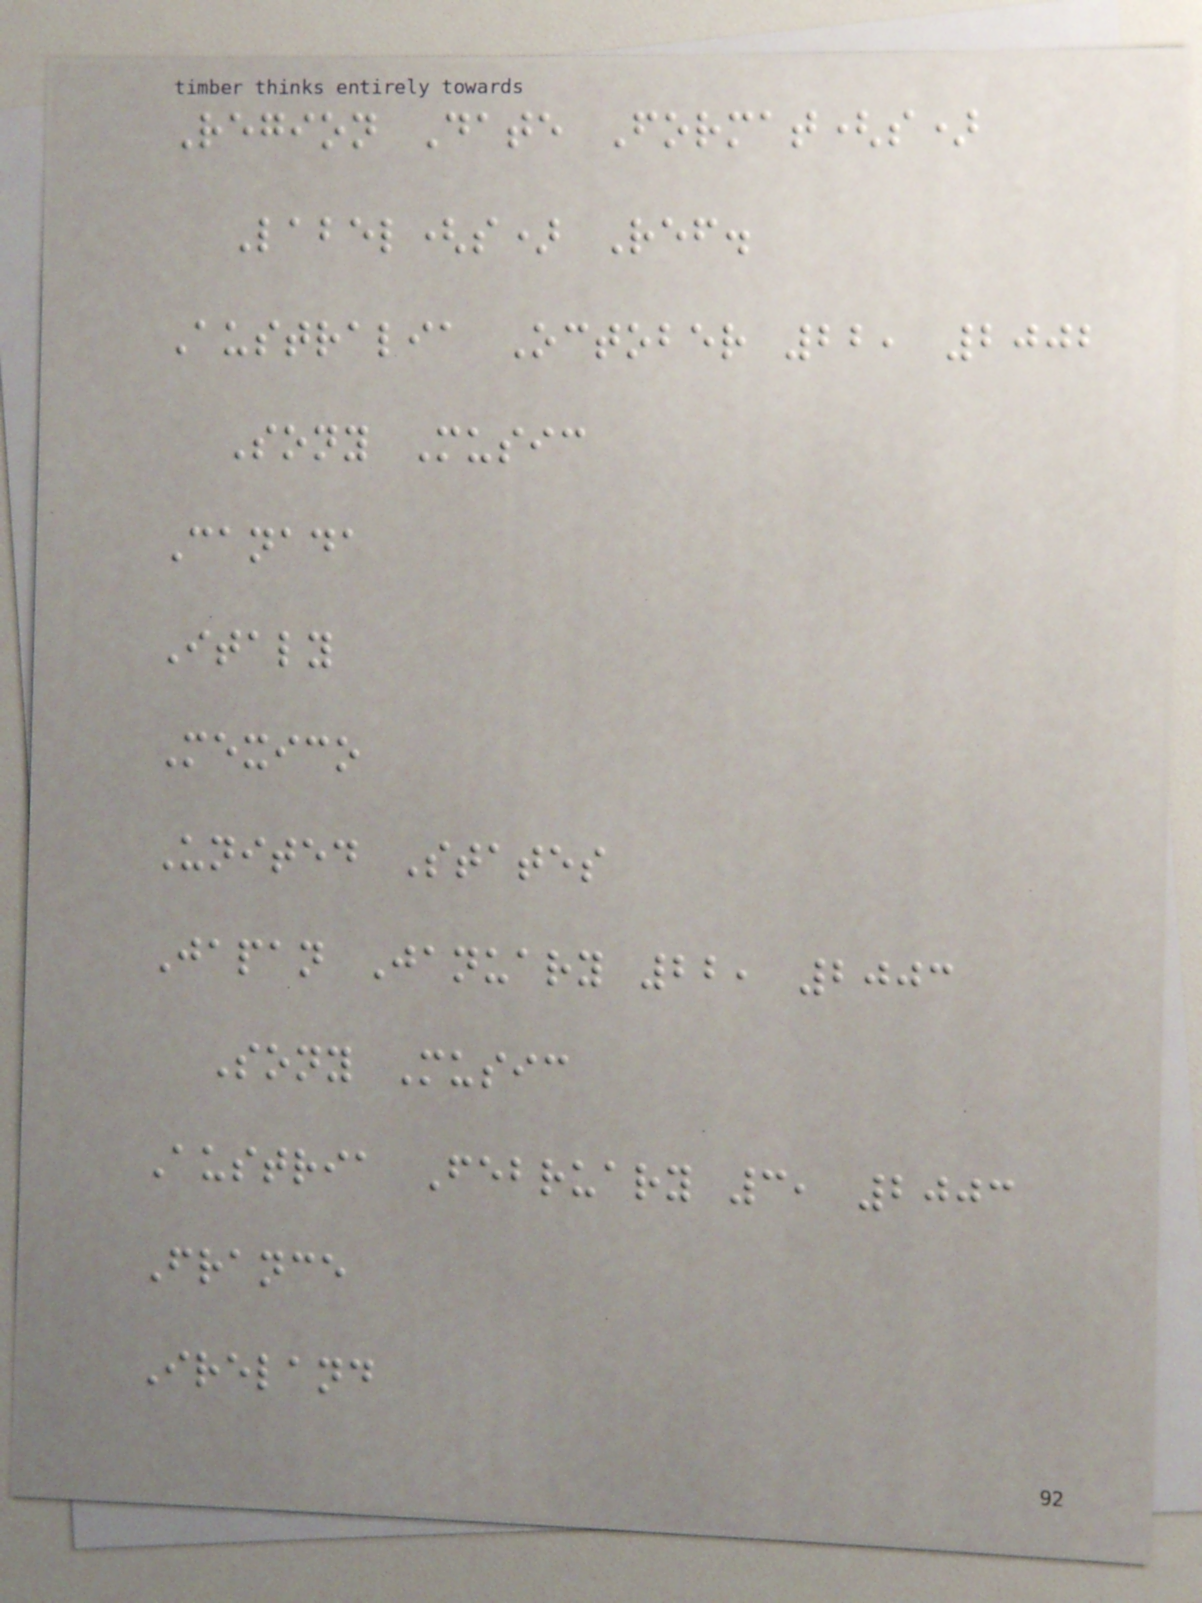Region Date Format(s)
Label(s) Ref.
Australia October 22, 2002
Sony Music
Canada
Italy
Mexico
United States
Japan January 22, 2003
Sony Music
Austria February 3, 2003
France
Ireland
